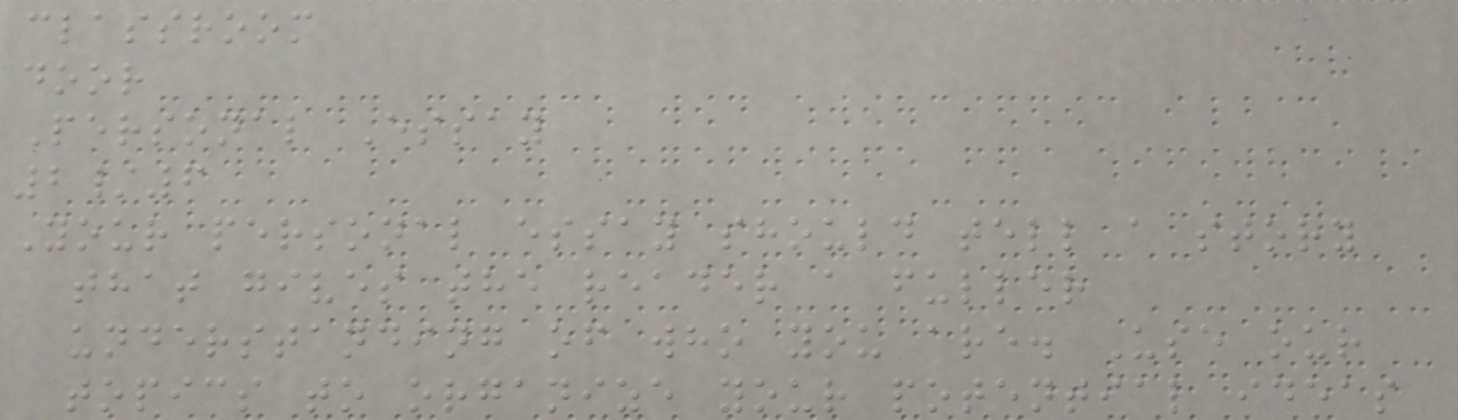classroom
door
Personal Essay
2/6
Your personal essay should tell a story
that gives the reader a fuller
understanding of who you are. Use our
topics to organize your potential ideas
